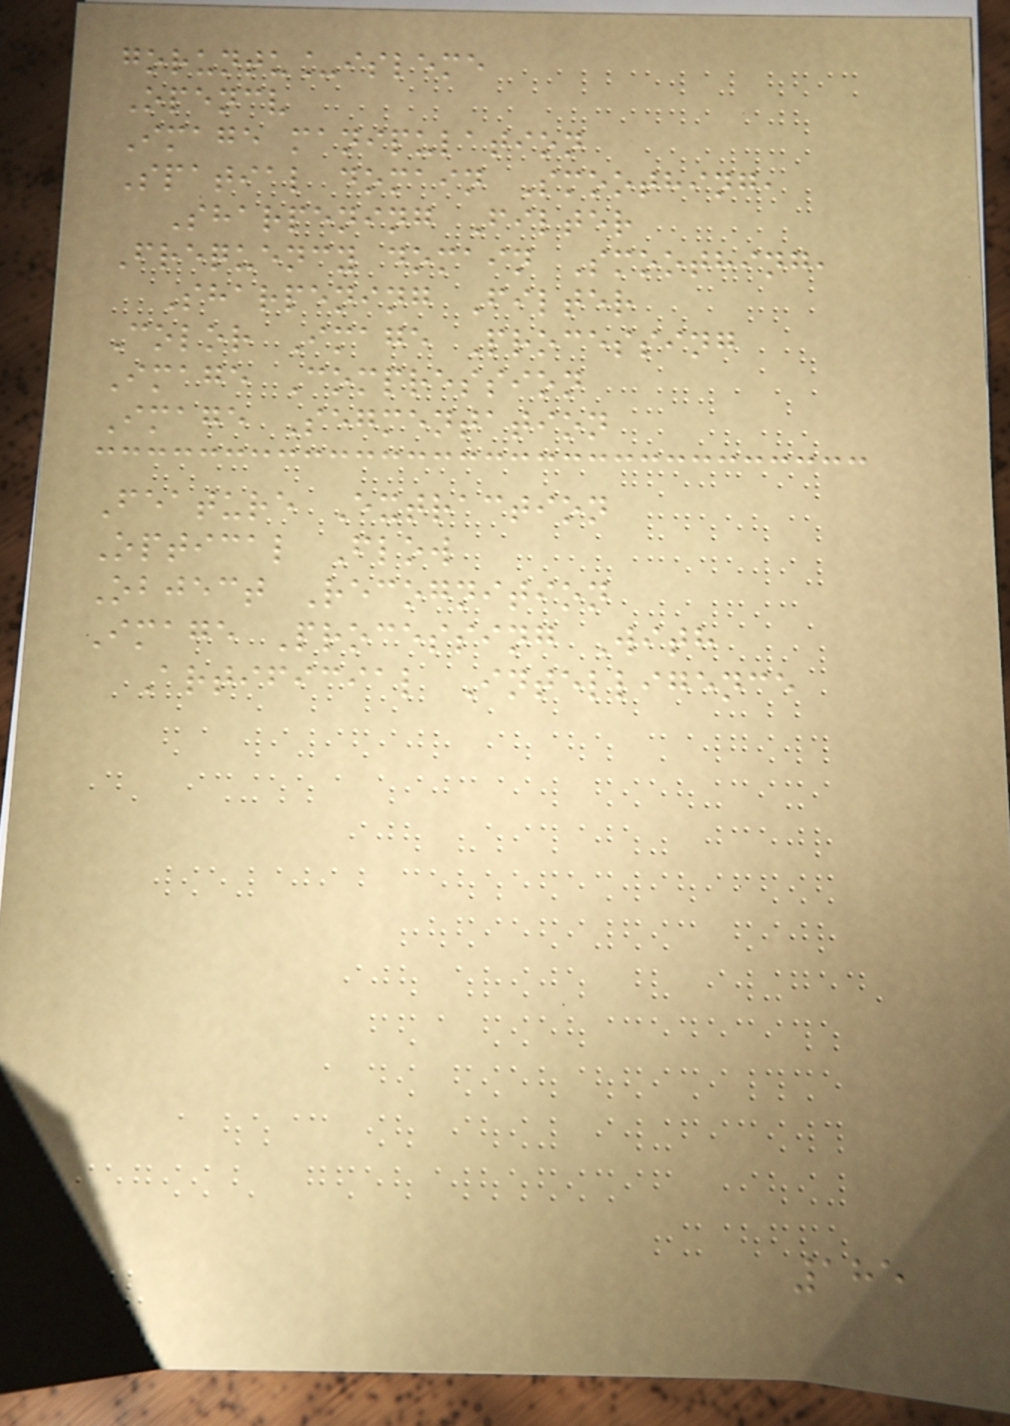goruntu_isleme
Opencv
Image manipulation
Spatial domain Smoothing,
Sharpening Filter
Frequency domain Smoothing,
Sharpening Filter
Color Image Processing
Image Compression
Image Segmentation
Feature Extraction
Optical Flow
Object Recognition
Image Processing With
Artificial Intelligence
185
